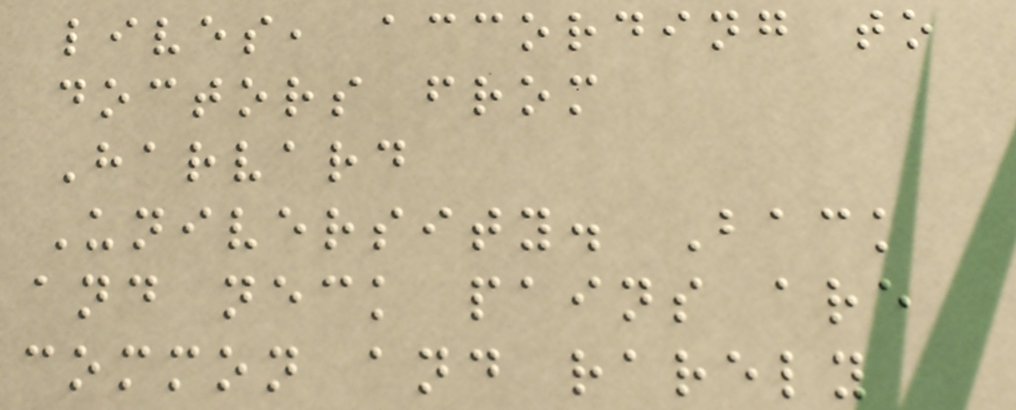lives, according to
doctors from
Harvard
University. Back
and neck pains are
common and rarely
